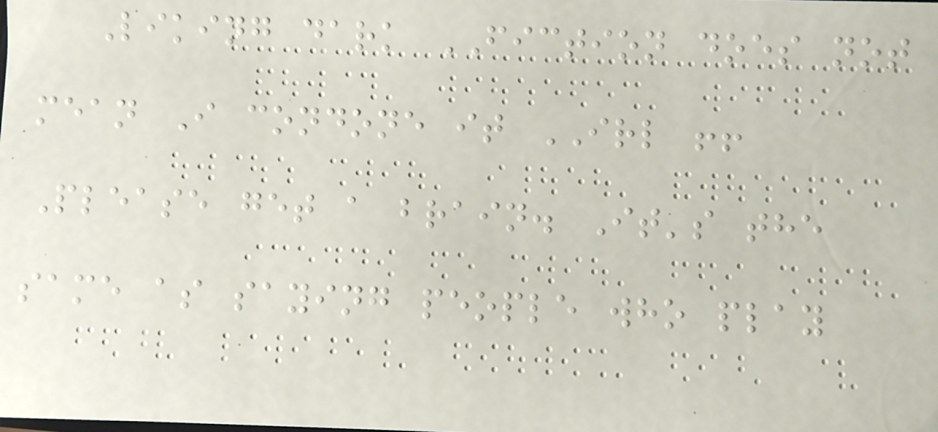Liking dark FICTION does not
mean I condone it IRL !!
Please get a brain. It's the
same as saying people who play
